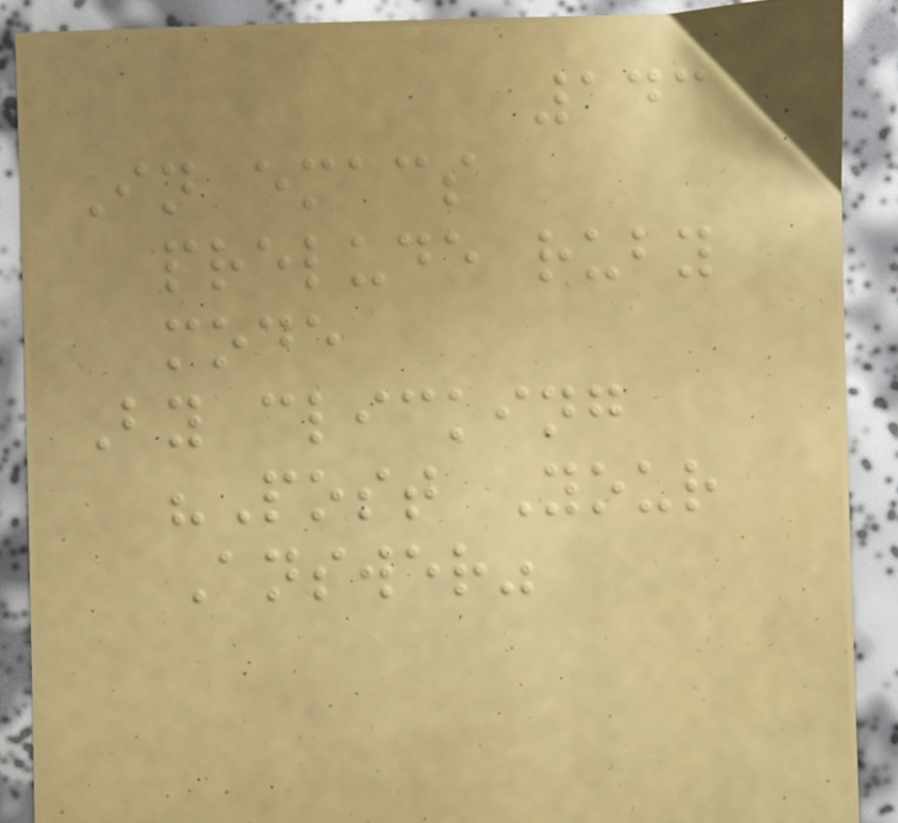143
In emacs
prelude ruby
mode
By clicking
"Post Your
Answer"
